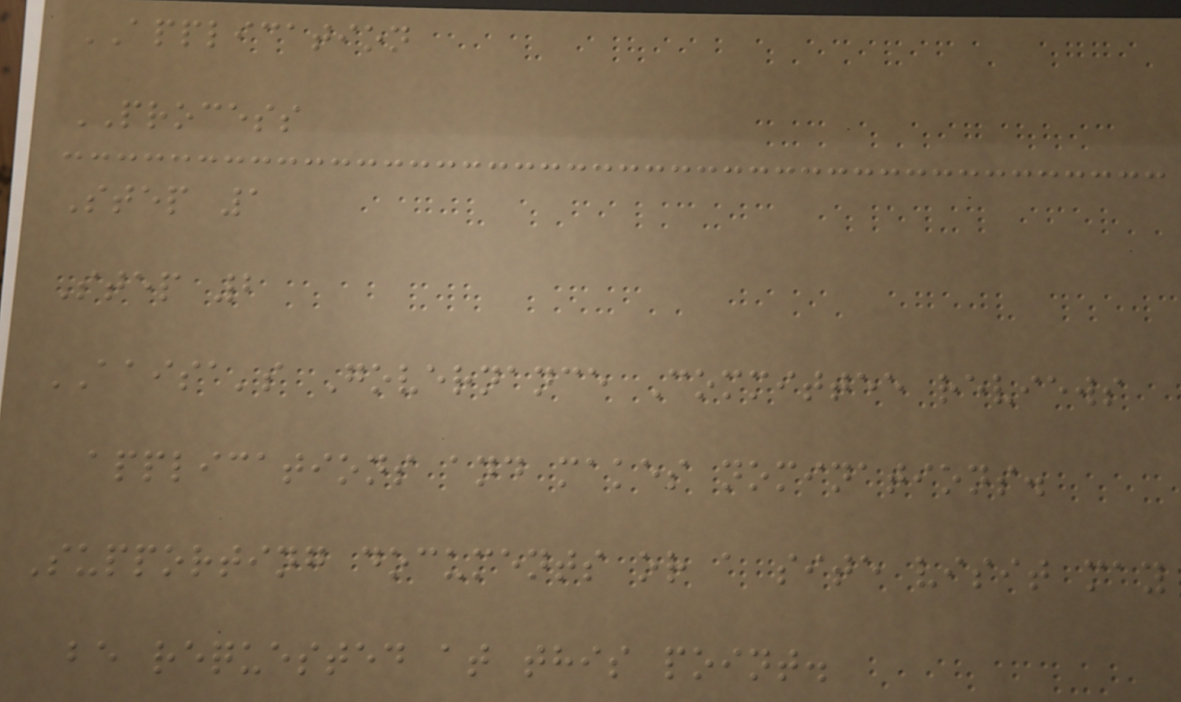APPLICATION
PROCESS
Step 1
Step 2
AAISA's Governance Committee reviews
applications and makes nominations.
Supporting documents or a site visit may
be requested at this point.
